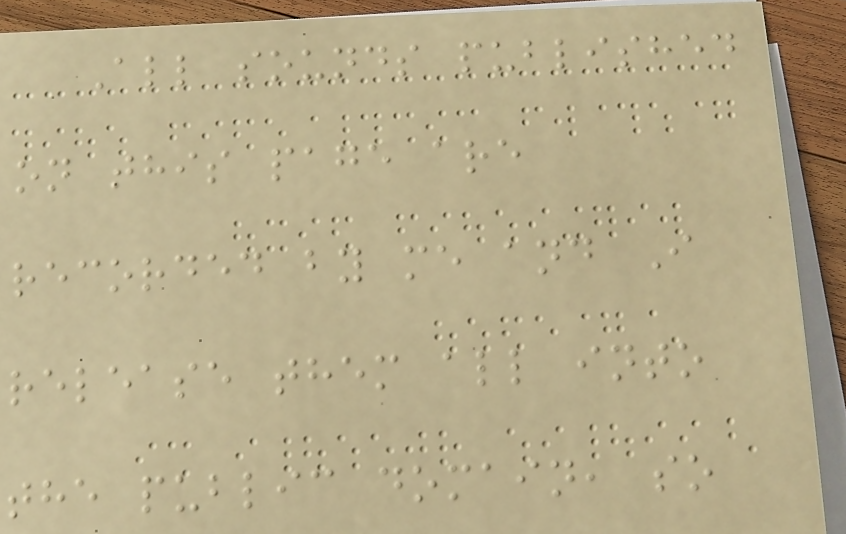All sounds published
on this page are
recorded by me and I
release them all into
the public domain, so
